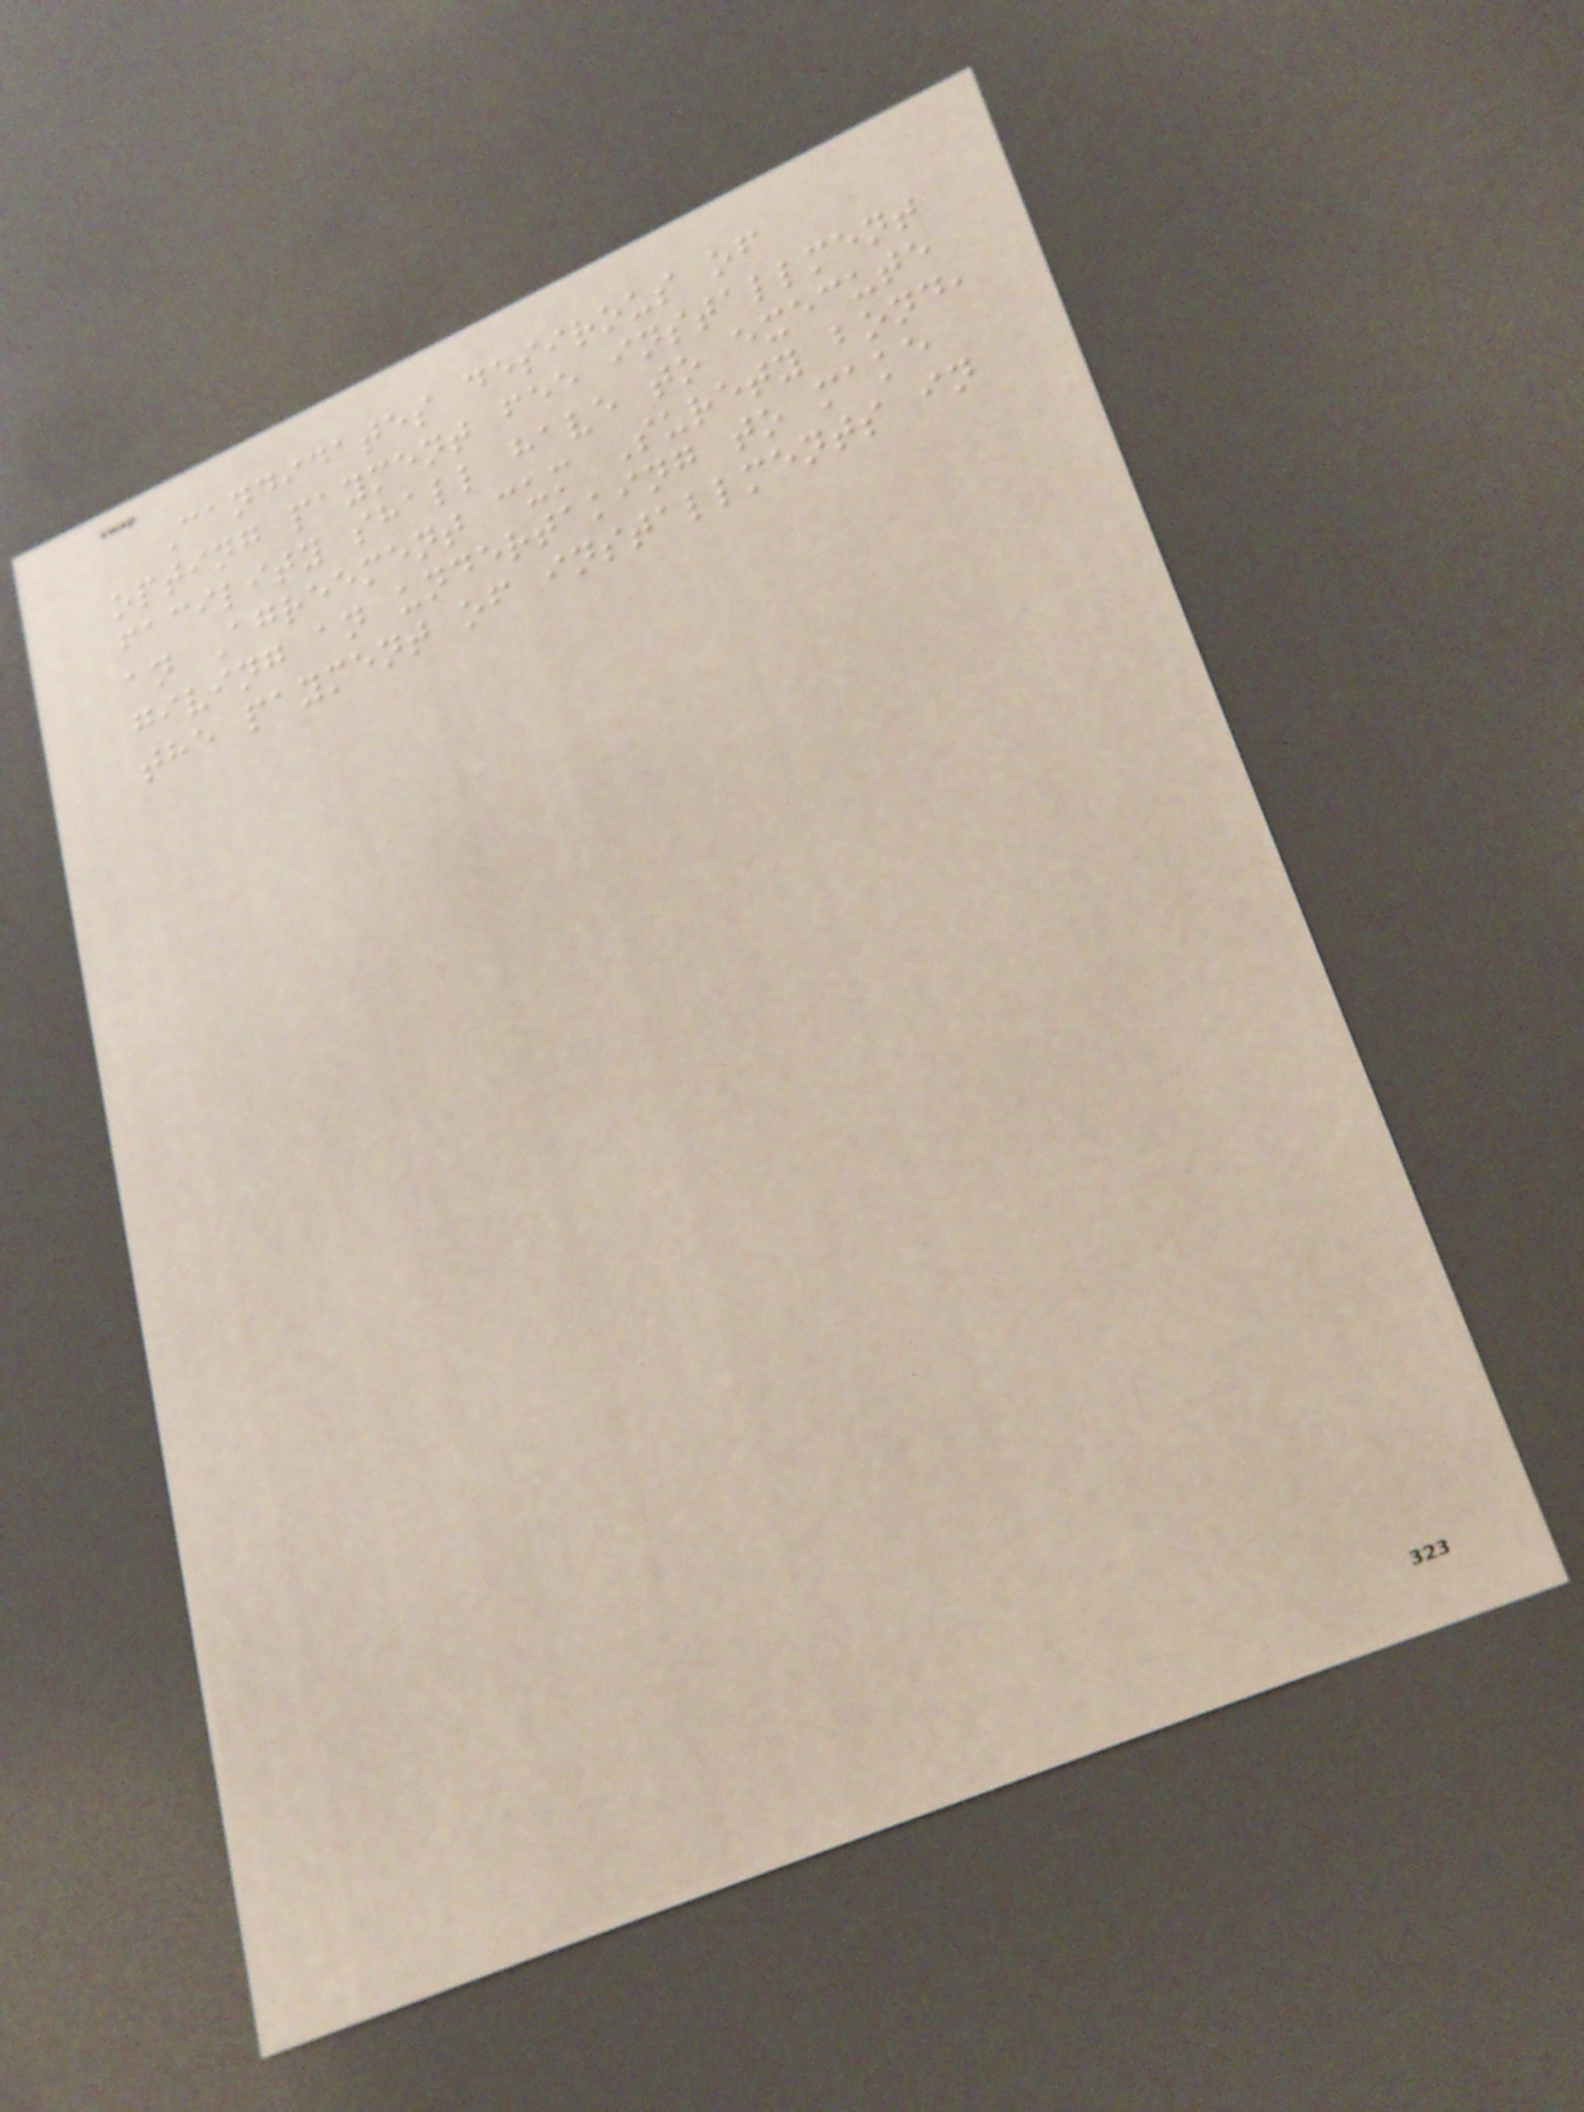Candidates desirous of
opting payment fee installment
facility shall have to execute
an Agreement cum Surety bond,
giving an undertaking to make
the payment of installments in
